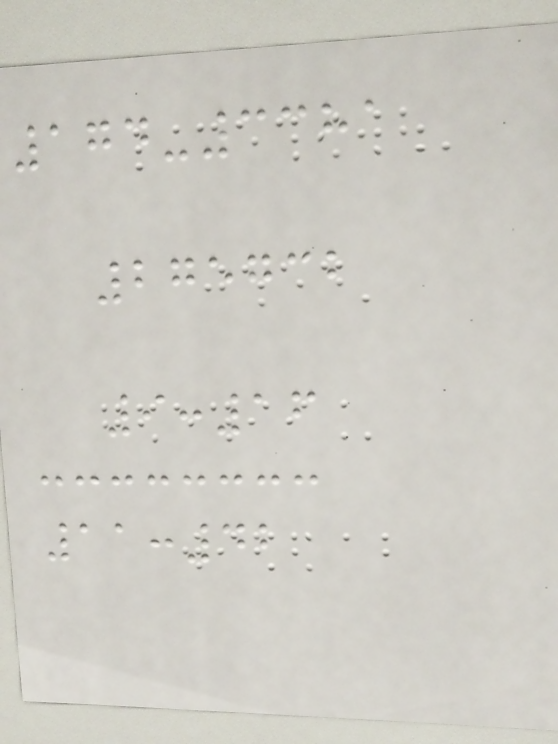174-3381
275732
9:16
11:42
